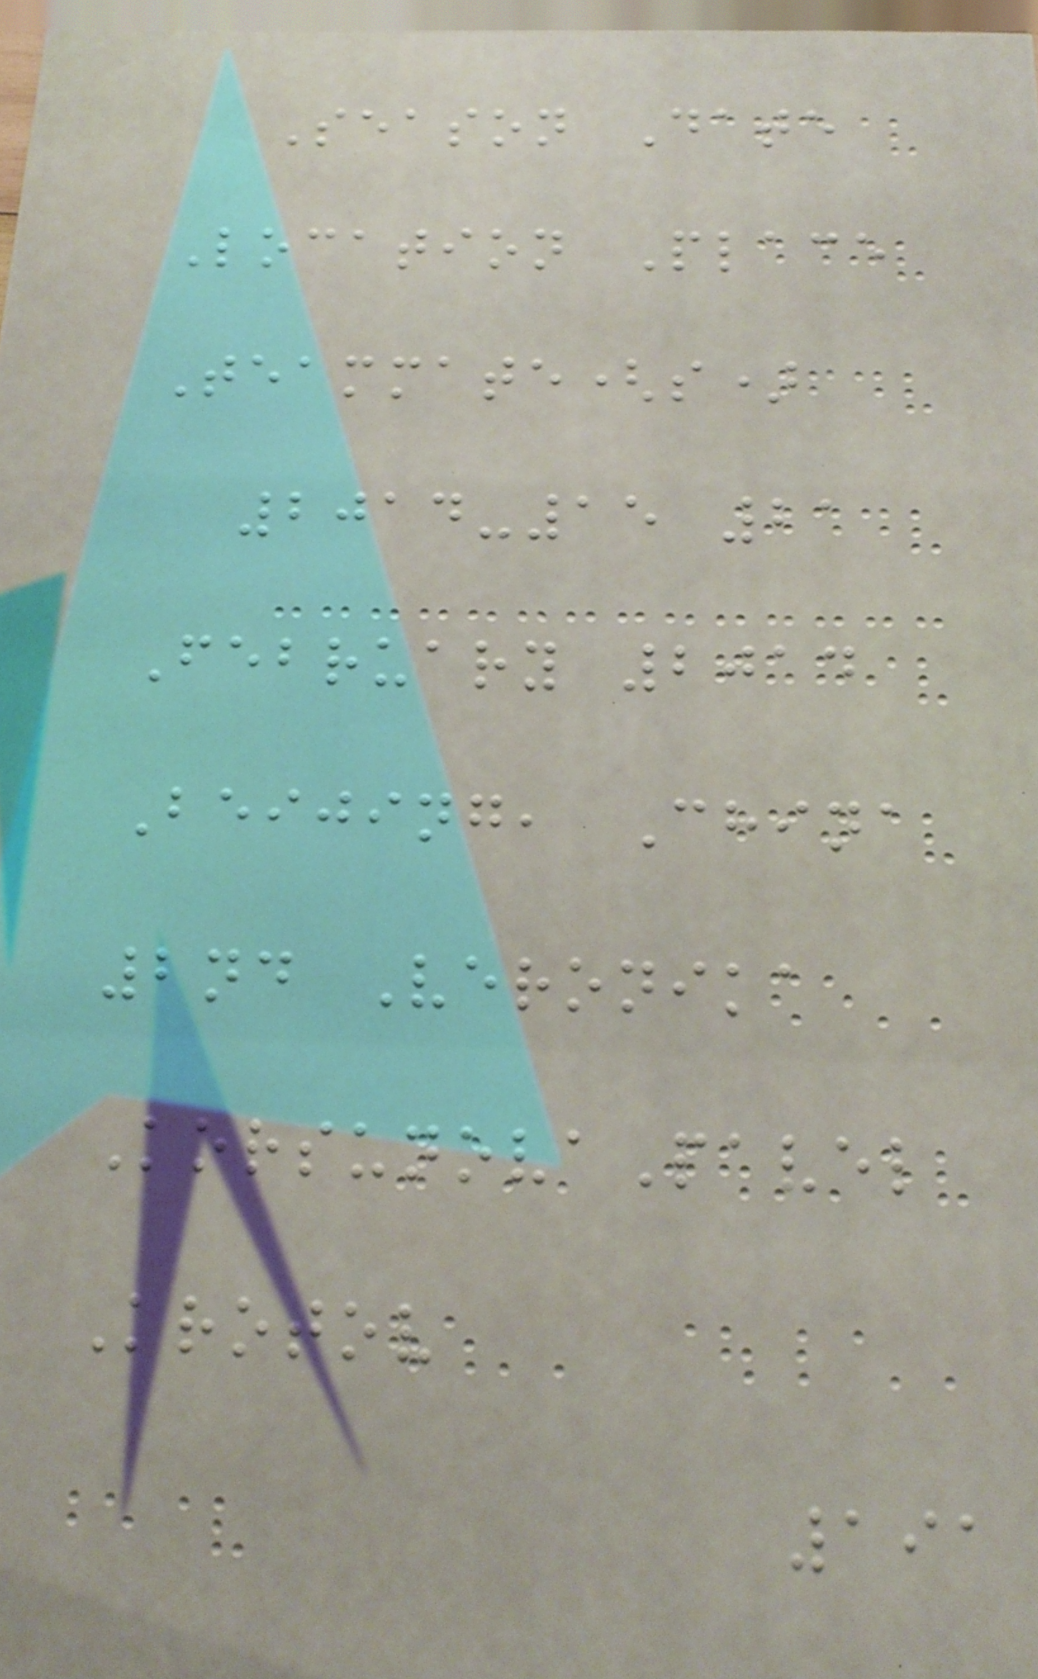Season Date
Location Place
Teammate(s)
2014-15 21
February 2014
Beijing, China
2nd Veronika
KorsunovaPavel
Krotov
191
